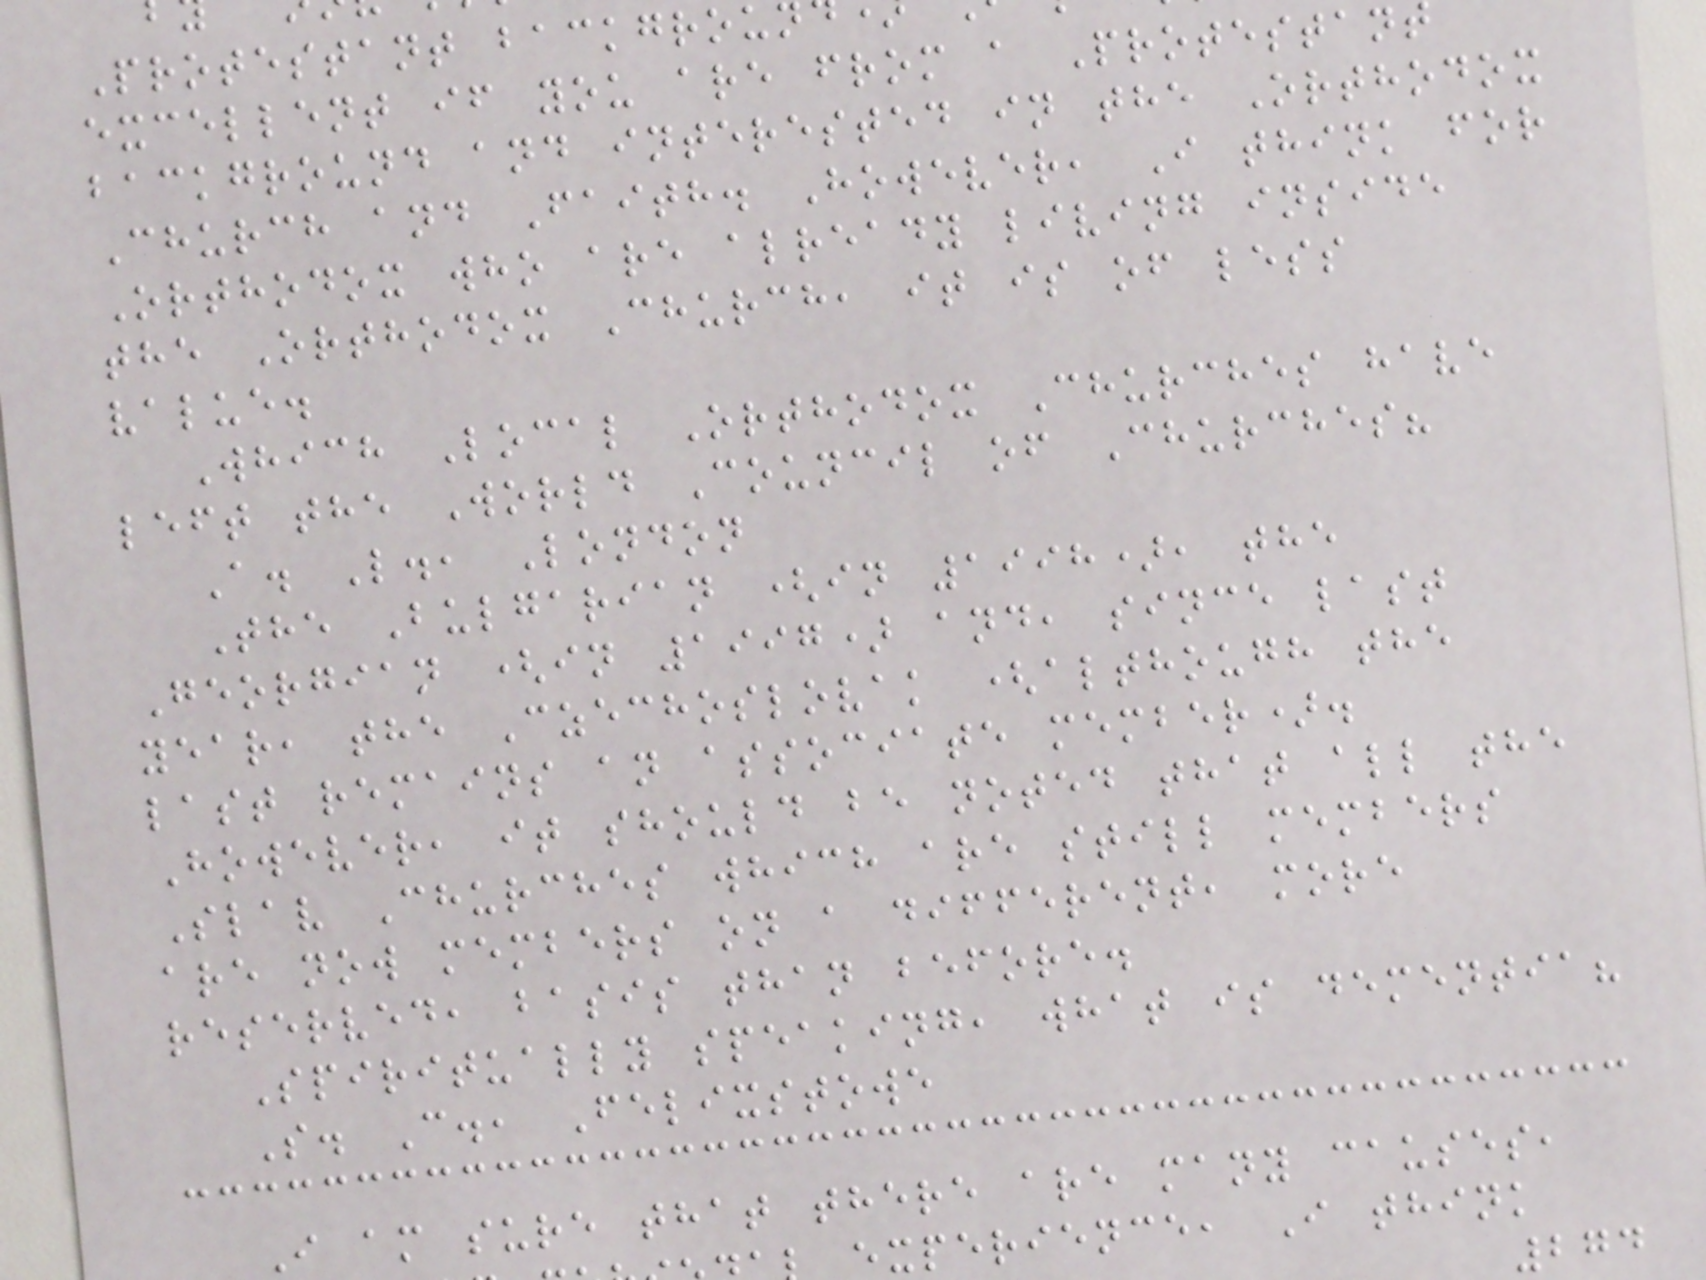Protestant backgrou
excellent if you are from a Protestant
background and interested in the Orthodox
Church and Faith. However, I think for
Orthodox who are already living inside
the Orthodox Church, it is of less
value.
Which Local Orthodox Churches have
left the World Council of Churches?
A. L., London
The Bulgarian (in 1998), the
Georgian (in 1997) and, since last
year, the Czechoslovak (although the
last remains an associate member).
However, it should be noted that all the
Slav Churches which are still members
are now members on a different, more
reserved, basis than before.
Spiritually speaking, what is dementia?
S. C., Felixstowe
I am sure that there are many causes,
experience, I think
274
